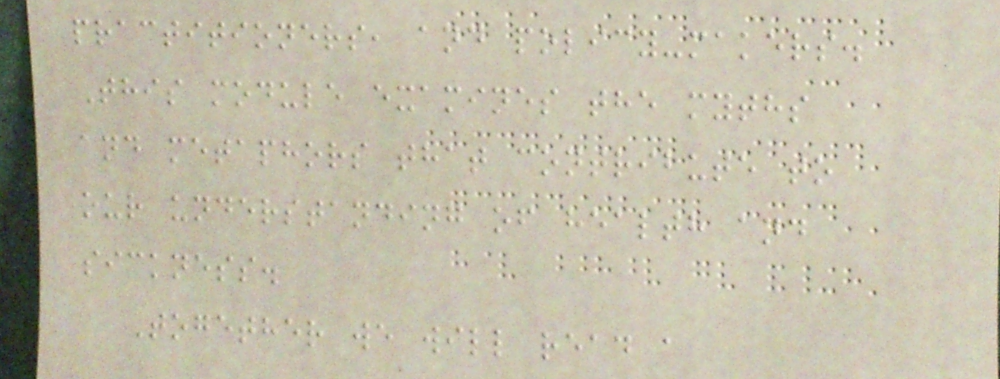practitioners, and policy-makers.
This module examines the myths
and metaphors that contribute to
our understanding of health and
sickness.
Together we will read a
